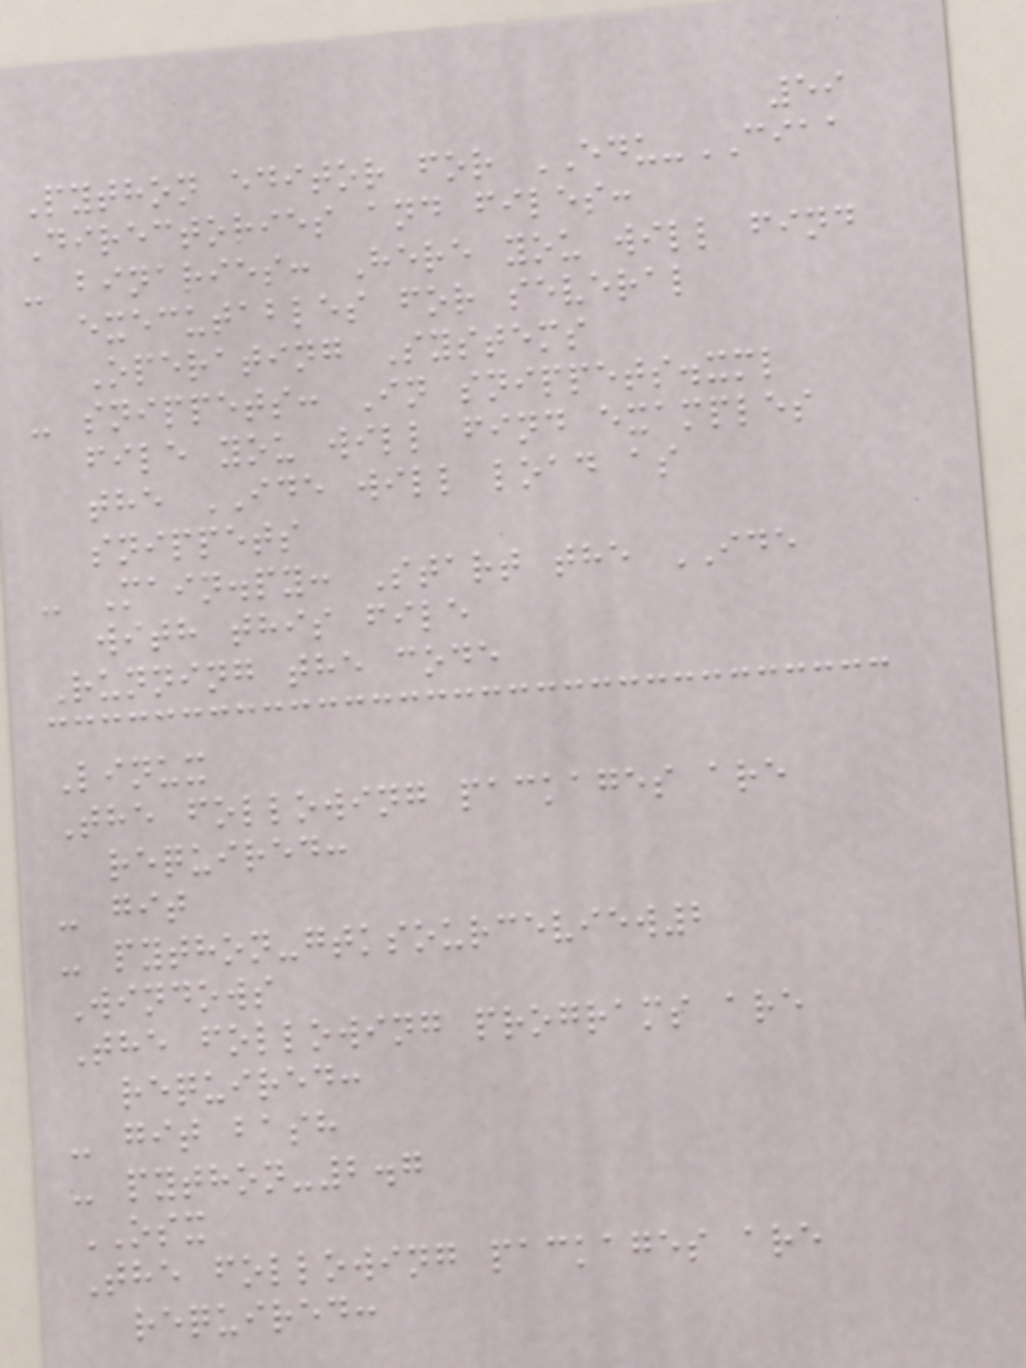59
Python editor for EDU-CIAA
Directories and files:
- binaries: Here you will find
executables for several
Operating Systems
- snippets: In snippets.xml
file you will find examples
the IDE will load as
snippets
- Main.py: Start the IDE
with this file
Running the code
Linux
The following packages are
required:
- git
- python-gtksourceview2
Windows
The following programs are
required:
- git bash
- python-2.7
OSX
The following packages are
required:
